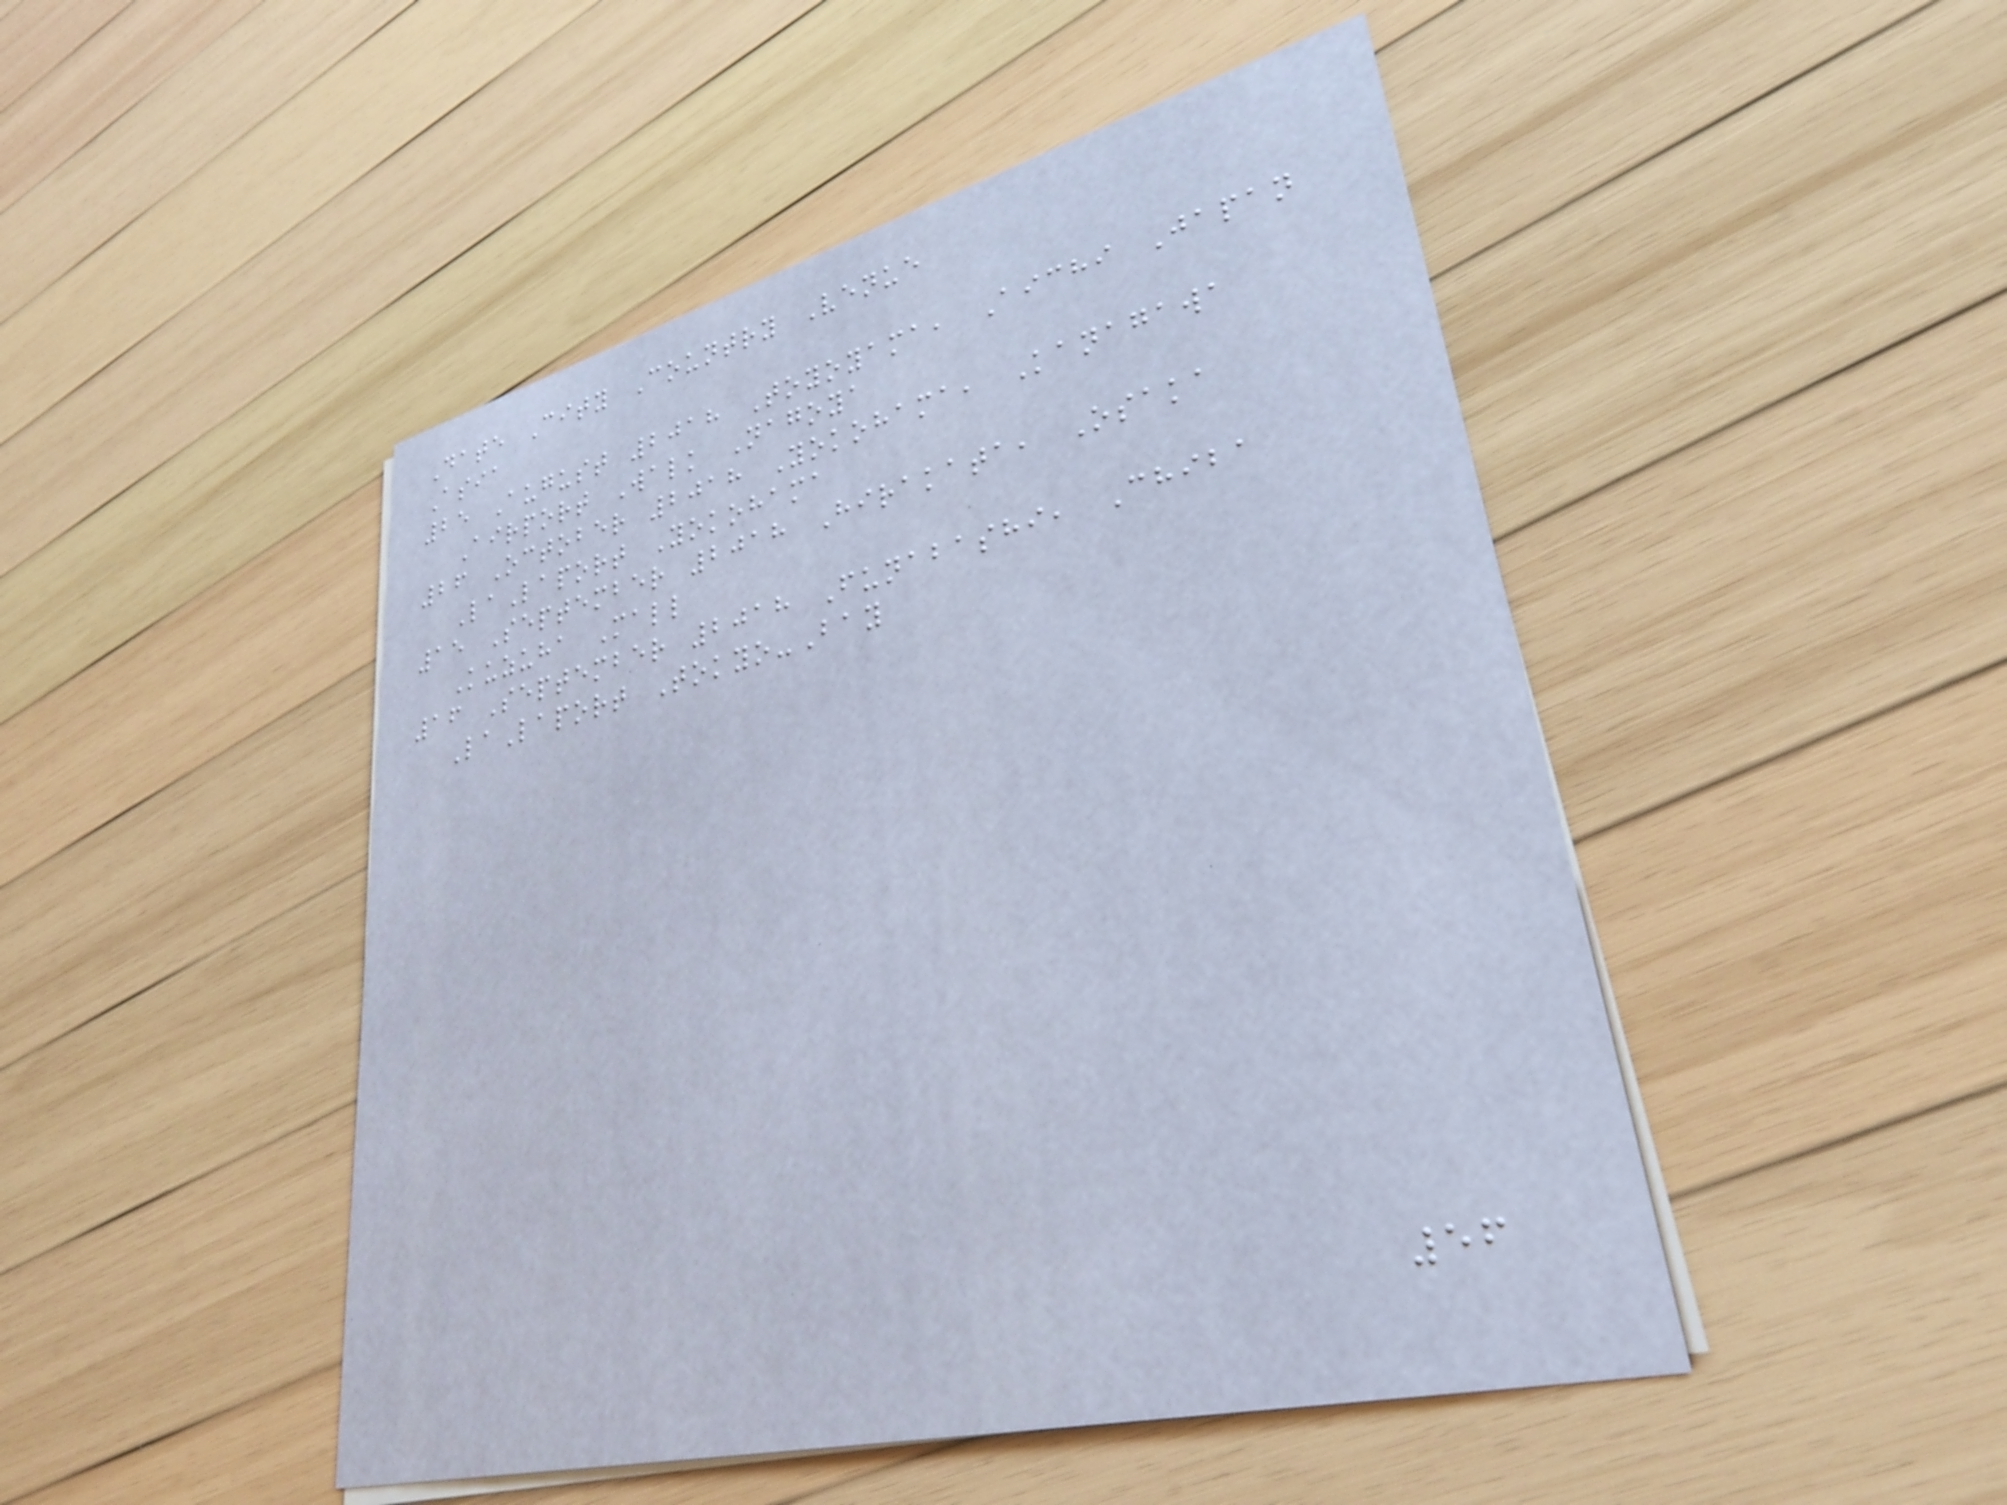Date City Country Venue
Asia
25 August 2018 Toyoyama, Aichi Japan
Airport Walk Nagoya
26 October 2018 Yokohama, Kanagawa
LaLaport Yokohama
15 September 2018 Hirakata, Osaka
Kuzuha Mall
16 September 2018 Funabashi, Chiba
LaLaport Tokyo-Bay
56
